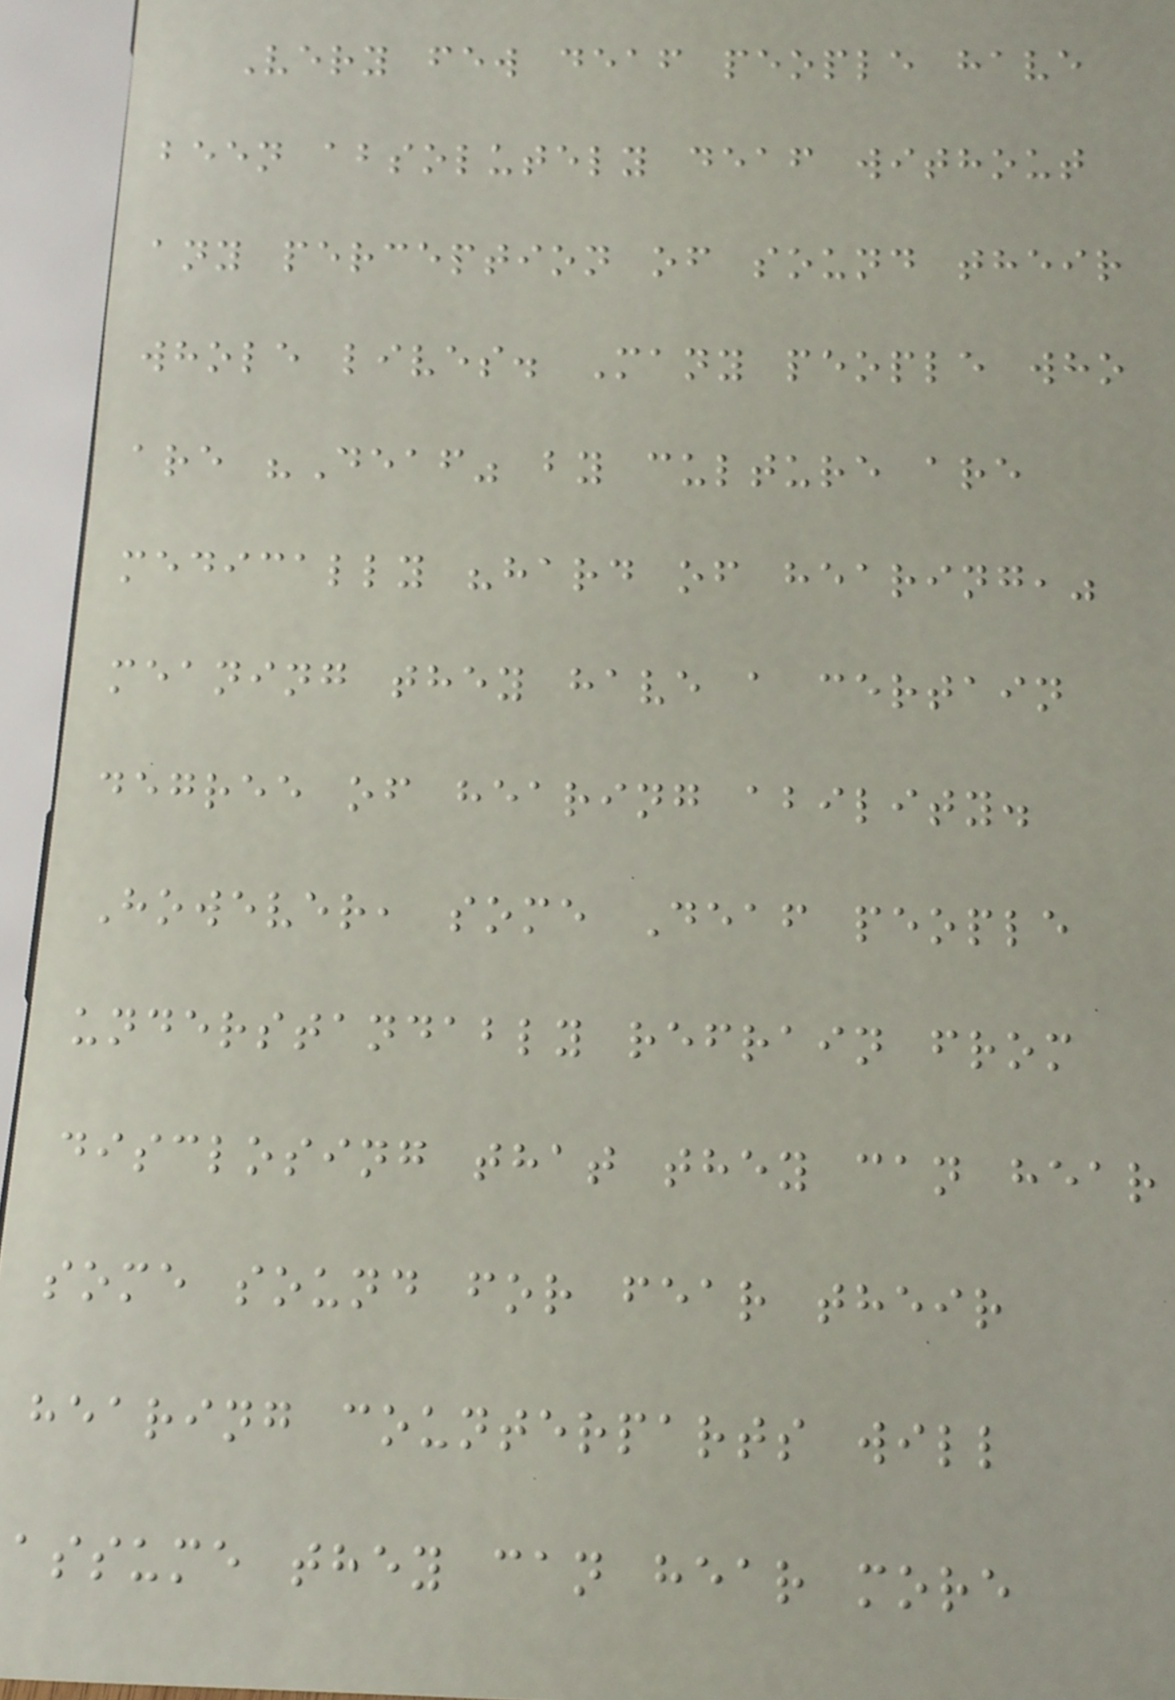Very few deaf people have
been absolutely deaf without
any perception of sound their
whole lives. Many people who
are "Deaf" by culture are
medically "hard of hearing,"
meaning they have a certain
degree of hearing ability.
However, some Deaf people
understandably refrain from
disclosing that they can hear
some sound for fear their
hearing counterparts will
assume they can hear more
